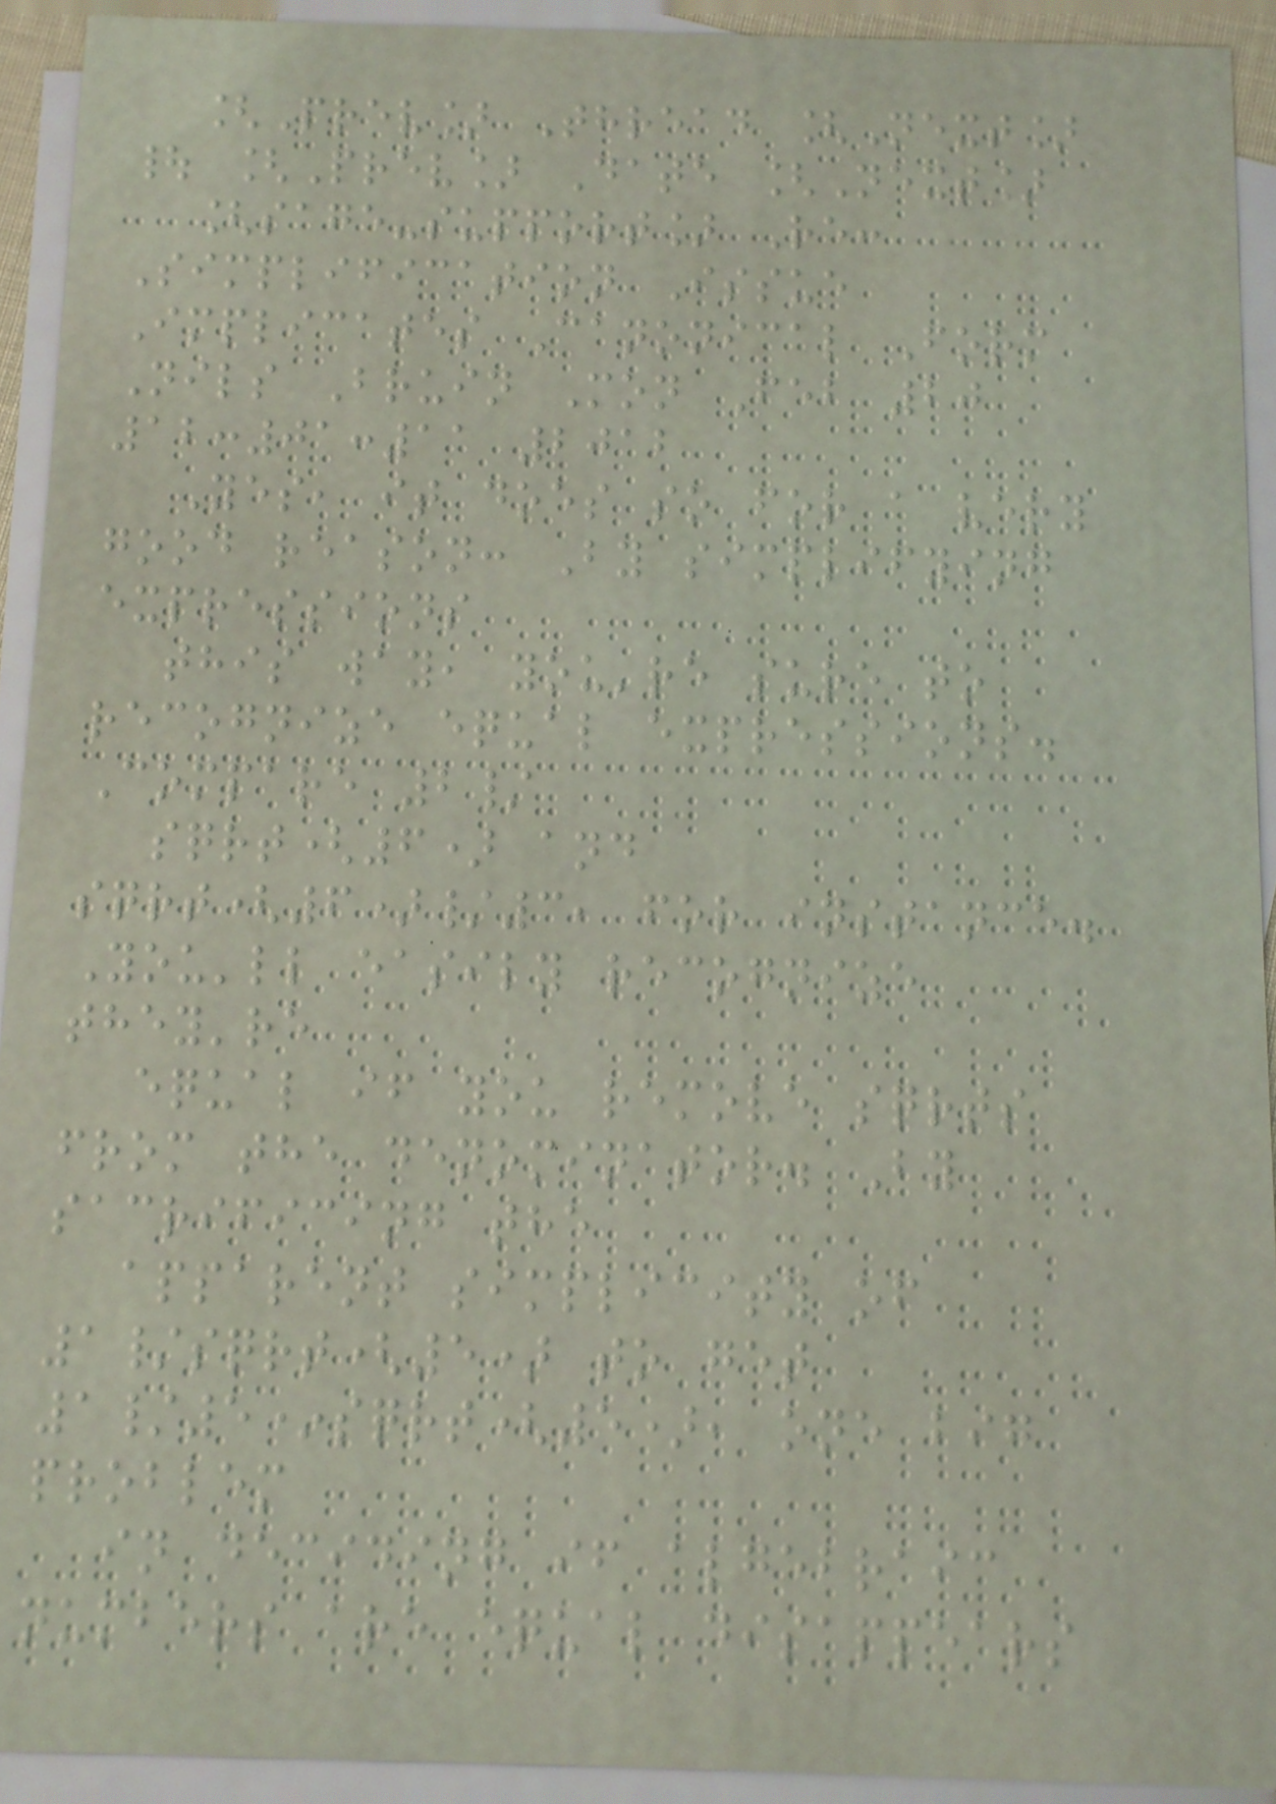[Prev] Thread [Next]
| [Prev] Date [Next]
[sage-support] Re:
Simplification Issue
Implicates Canonical Form
Nils Bruin Mon Feb 20
12:01:11 2012
Yes, it does so for a very
good reason: By simplifying
expressions
this way, you're sure to
recognize equal expressions.
Compare 2/
sqrt(6) and
sqrt(6)/3, for instance.
You'll easily recognize
they're
equal if you remove sqrts
from the denominator. By
sacrificing the
apparent simplicity of
1/sqrt(5) to get
1/5*sqrt(5), one big
problem
in deciding if algebraic
numbers are equal disappears
